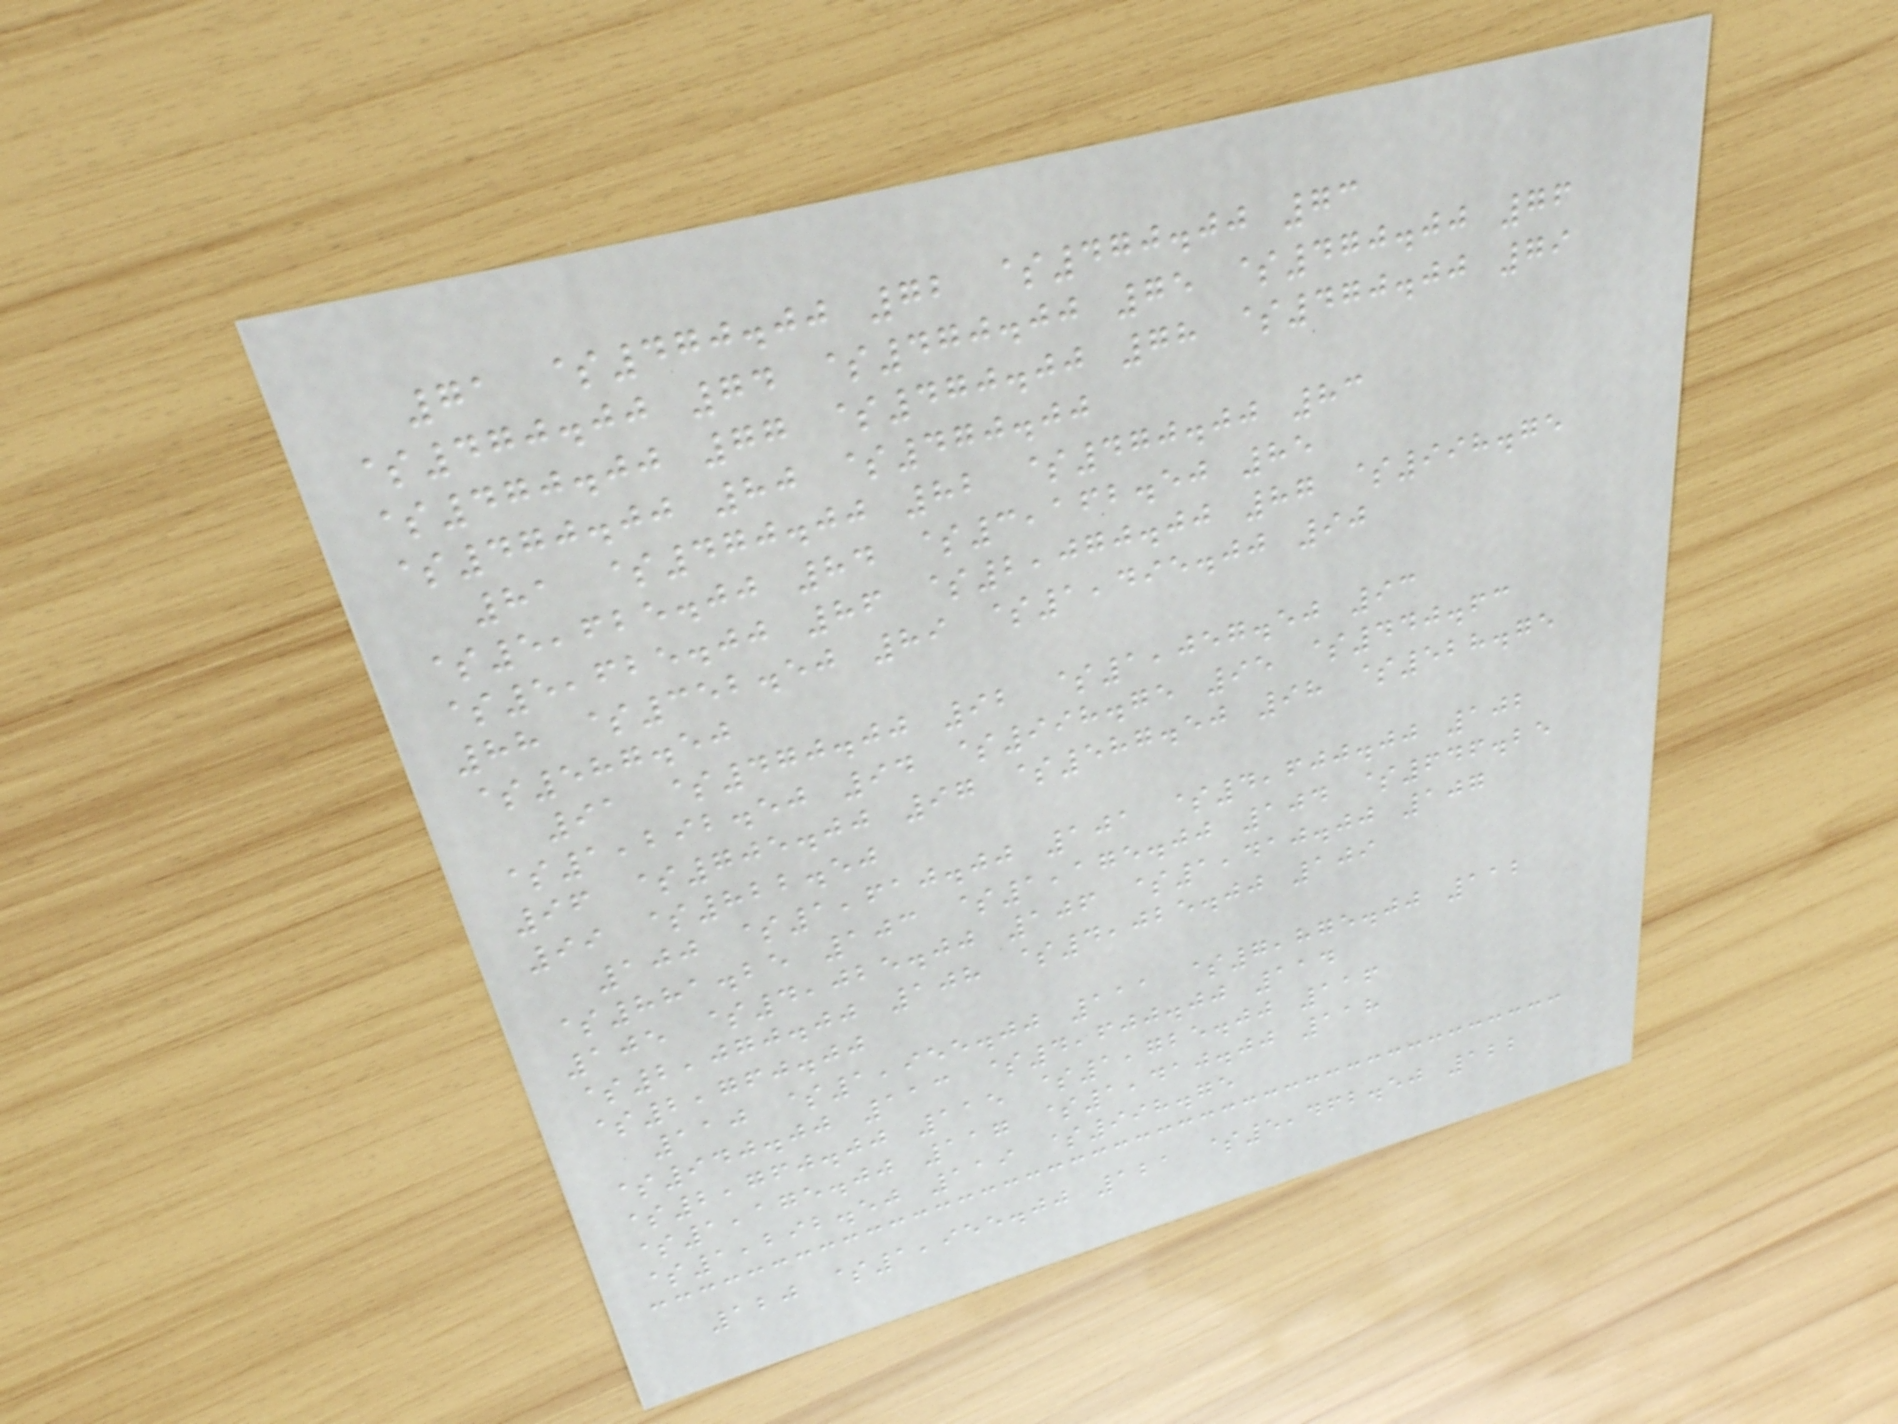71 $470.00 72 $470.00 73
$470.00 74 $470.00 75 $470.00 76
$470.00 77 $470.00 78 $470.00 79
$470.00 80 $470.00
81 $470.00 82 $470.00 83
$5,625.00 84 $3,162.50 85
$5,625.00 86 $2,070.00 87 $998.75
88 $352.50 89 $1,495.00 90
$587.50
91 $470.00 92 $1,057.50 93
$1,292.50 94 $998.75 95 $440.63
96 $705.00 97 $587.50 98 $528.75
99 $822.50
100 $1,610.00 101 $4,600.00 102
$881.25 103 $1,175.00 104 $646.25
105 $4,025.00 106 $1,410.00 107
$2,070.00 108 $4,025.00 109
$2,760.00
110 $1,955.00 111 $7,875.00 112
$940.00 113 $4,600.00 114
$2,760.00 115 $1,725.00 116
$1,175.00 117 $1,410.00 118
$1,292.50 119 $998.75
120 $1,955.00 121 $5,462.50 122
